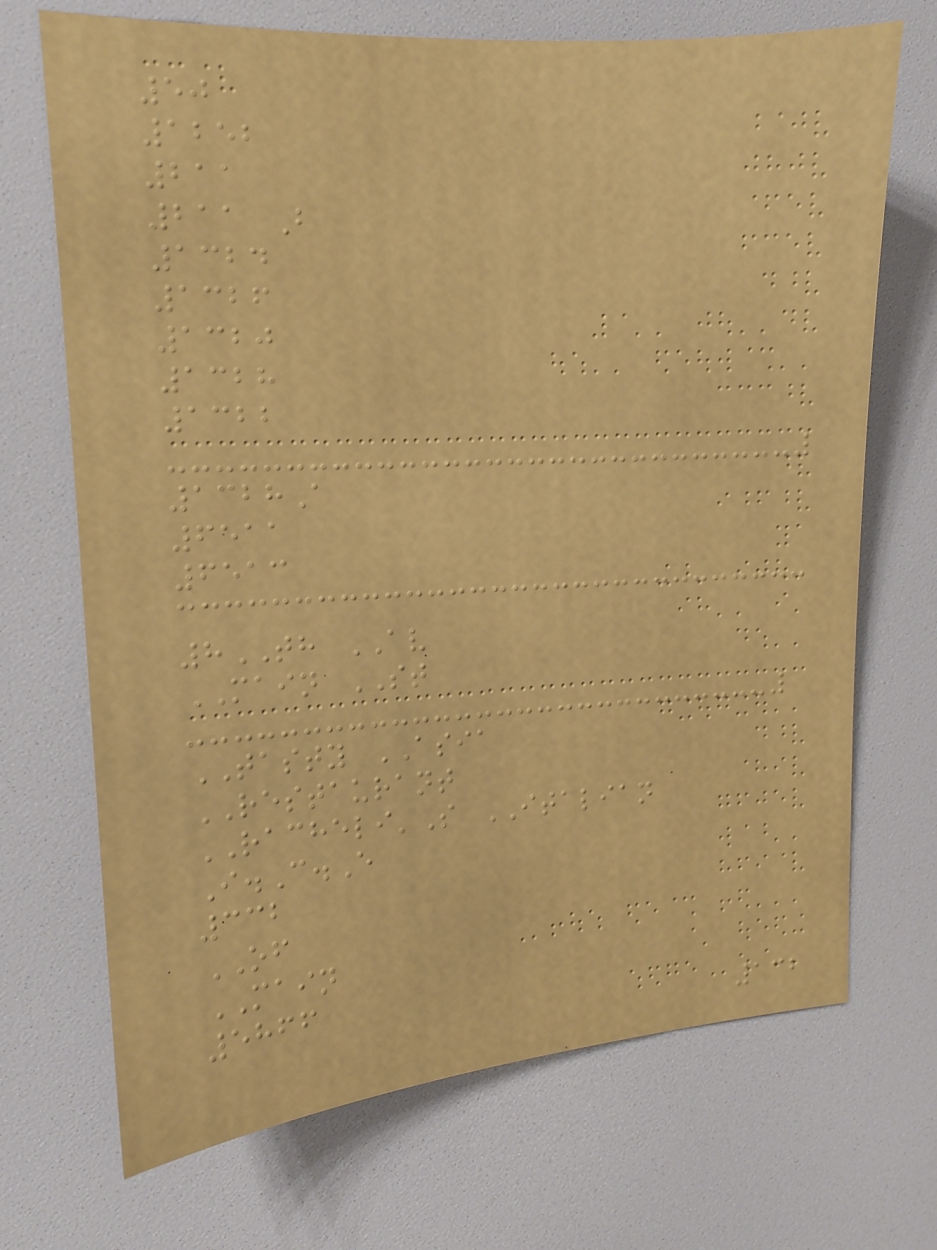50
1252
211
211 B
1324
1326
1320
1328
1322
1328A
6511
6513
8TH AV
MAIN ST
TASTY ASIA
RESTAURANT
RACHELI'S ITALIAN
I.C.E
332
OF
MAIN
5866
132
